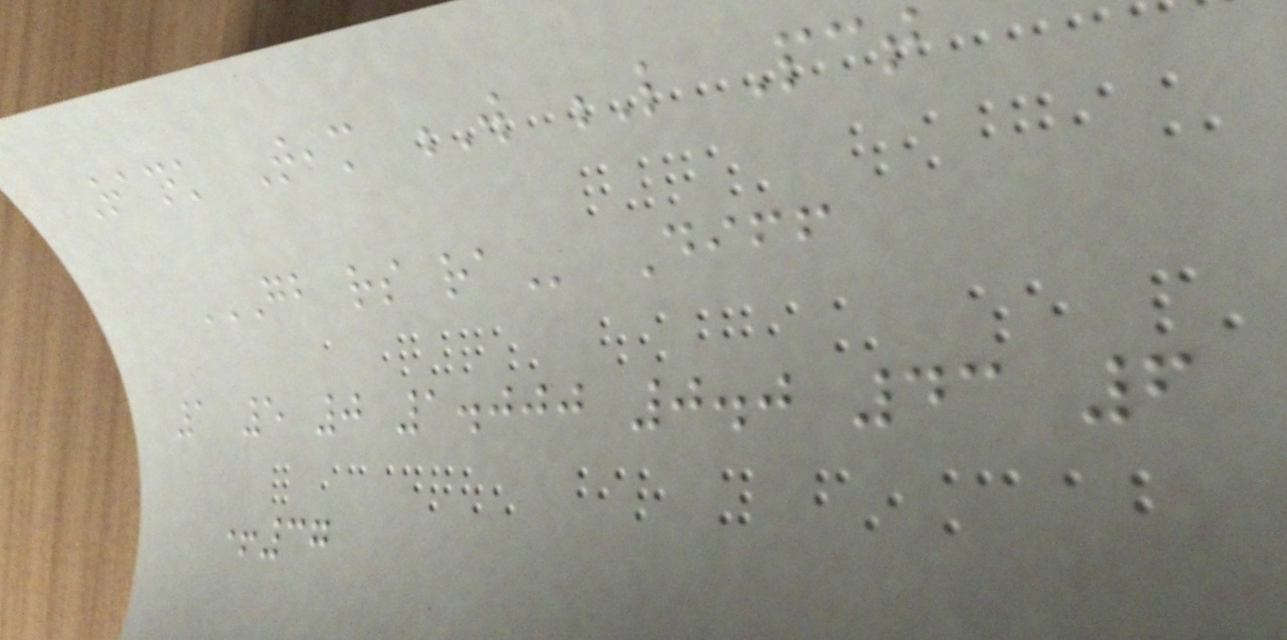Rank Team W L Pct
GB RS RA Diff
1 5 0 1.000 0.0 43 6
+37
